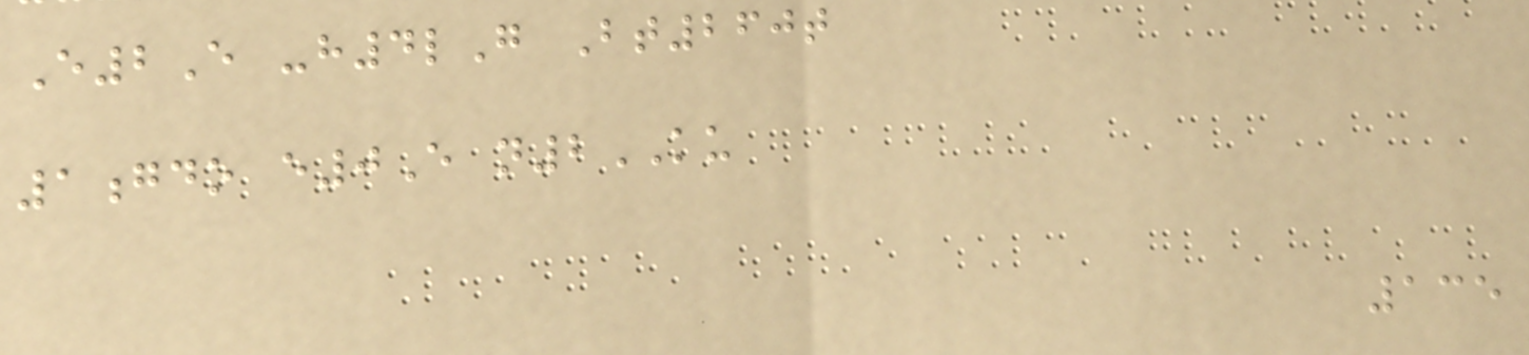E2E -h4lG Bt260t
1gdo e0E n2KU
135
